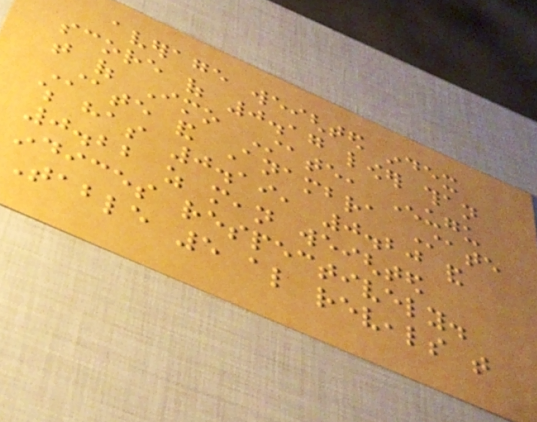average weighted index
score of 0.17 lower than
that of Imo State, Enugu
State and Anambra State
which has 0.19, 0.20 and
0.22 as mean weighted
indices respectively.
Table 5 also reveals that
